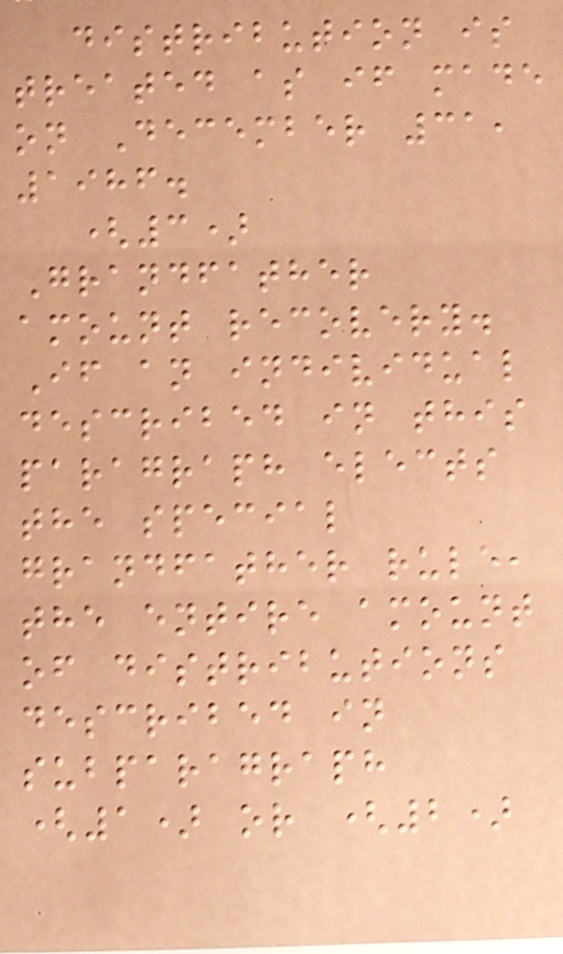distribution is
treated as if made
on December 31,
1986.
(3)
Grandfather
amount recovery.
If an individual
described in this
paragraph elects
the special
grandfather rule,
the entire amount
of distributions
described in
subparagraph
(1) or (2)
